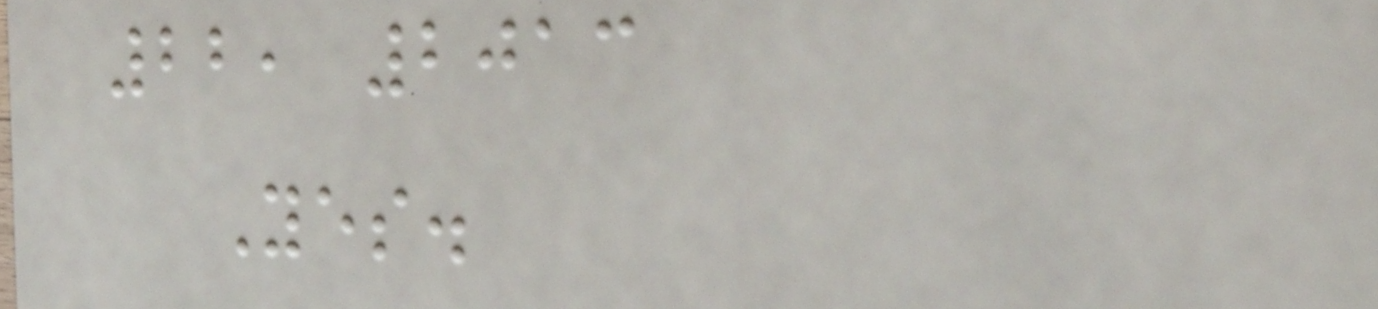22, 2013
Yes.
